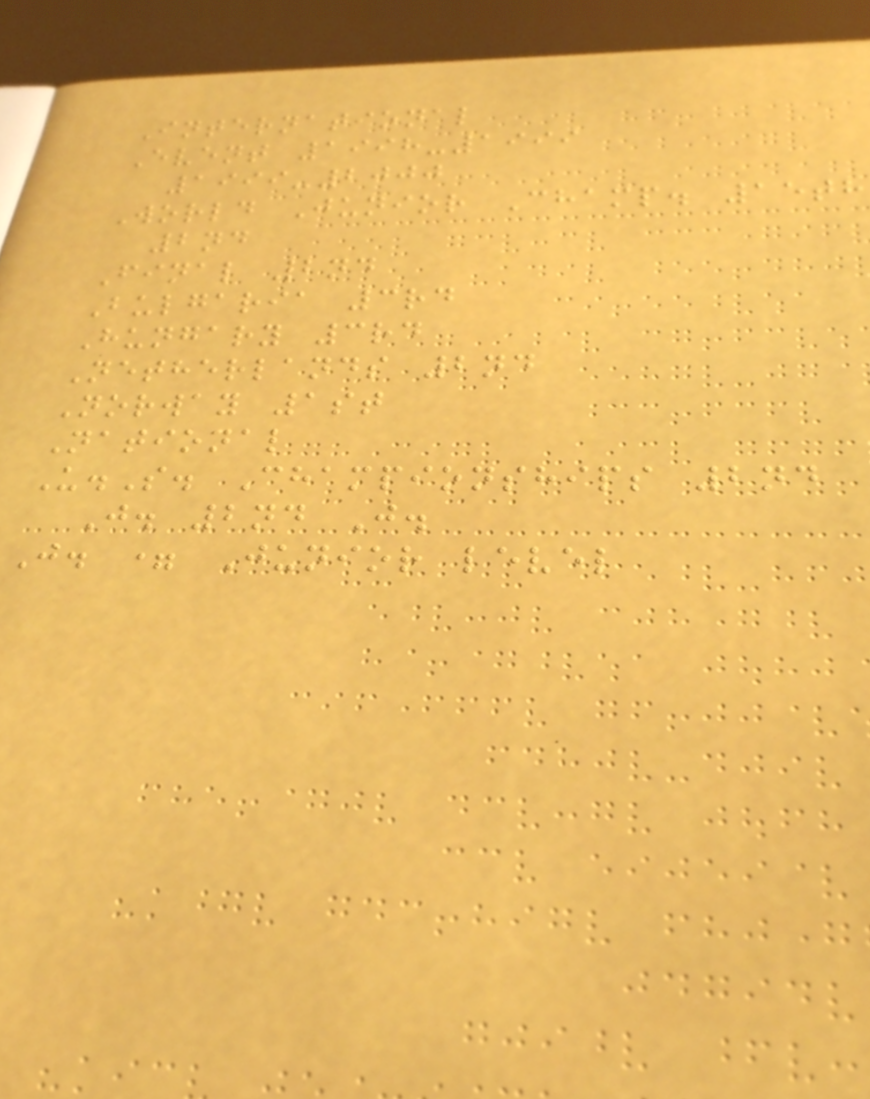International
Event 1998-1999
1999-2000
World Junior Champ. 15th
2nd
Final 2nd
Bulgaria 3rd
Hungary 3rd
Netherlands 2nd
Norway 1st
National
U.S. Championships 2nd
J. 2nd J.
J. = Junior level
